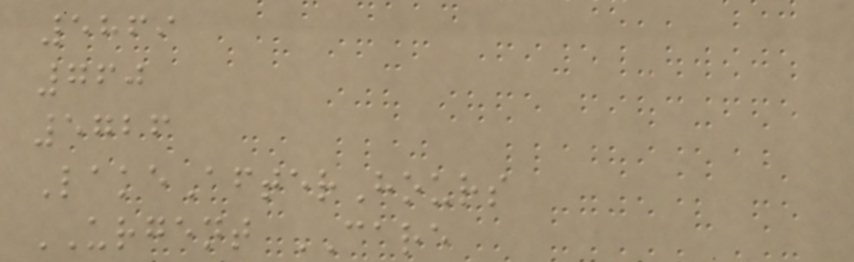5869
760
5726
LakeAfterHours
URGENT CARE
